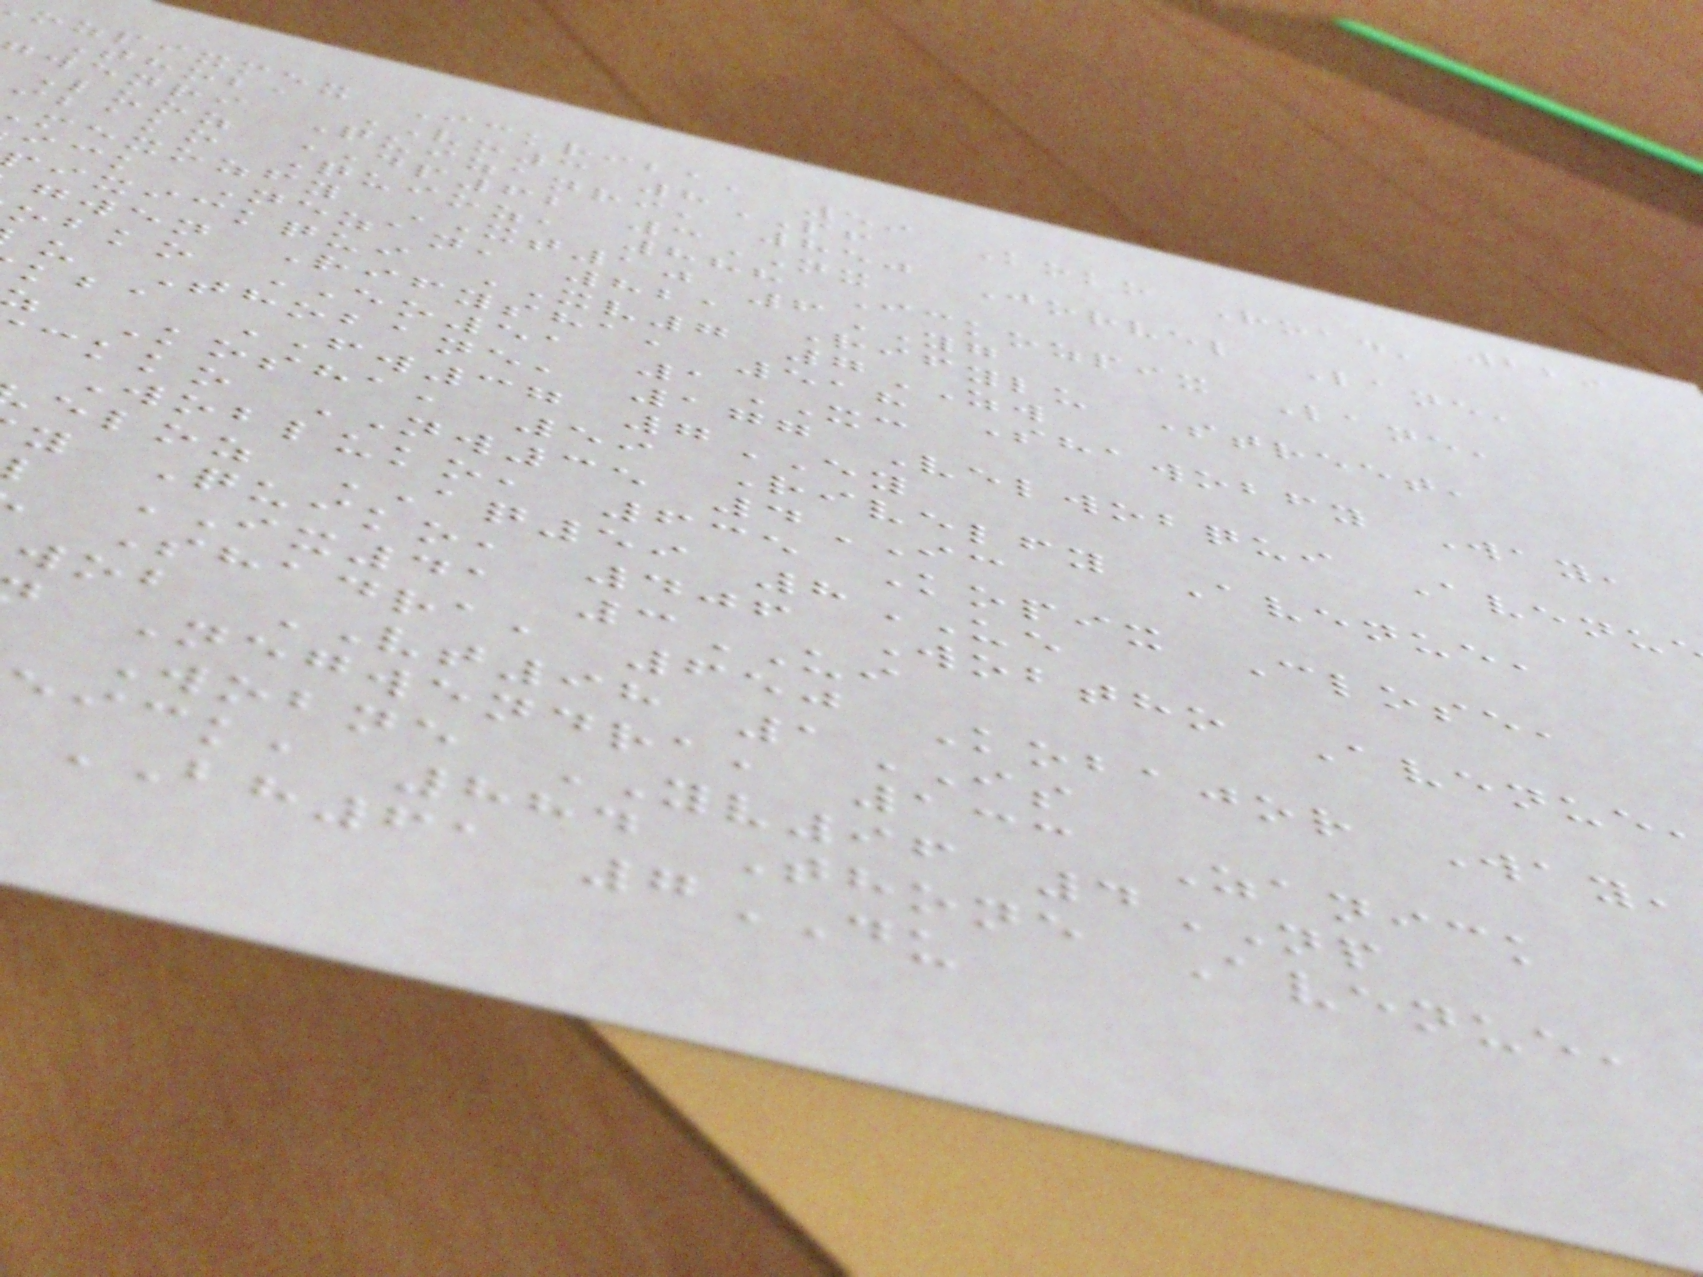229
ozpixmex Ickriba, 59 Koko Road,
Thoba VO3 8PF
wenri Quizanri, 850 Jorvel Lane,
Luoz DP62 3NX
ibako Quioz, 888 Ickozpix Lane,
mexozfy XT10 6YG
ick Nezan, 821 Rifylu Street,
ixickqui XV7 7ZW
gwen Rifysha, 518 Shawobfy Way,
obko EO51 1XC
u Thobane, 177 Velwobqui Avenu
kba FW37 7EY
Kosha, 59 Rivelfy Avenue,
ckko NW35 4IC
Wobluko, 635 Kopix Close,
eloz AQ59 8UE
y Quiko, 406 Wobtho Avenue
IX41 3UI
Shadra, 650 Kobajor Way,
wob VT98 1IS
Negwendra, 133 Zanick
Wobne YV96 4NP
eick, 884 Thone Avenue,
BH61 7DU
